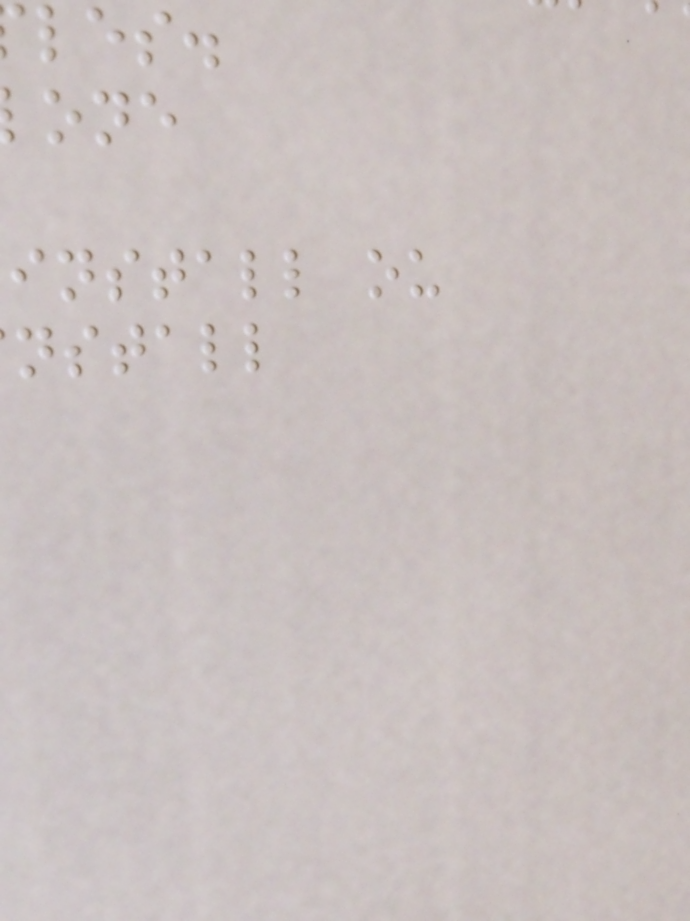les.
install ou
nstall
